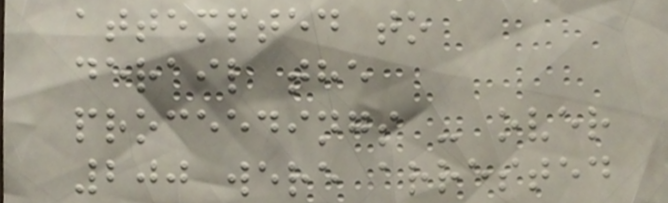attempted to
derail the
proceedings - over
200 were arrested
